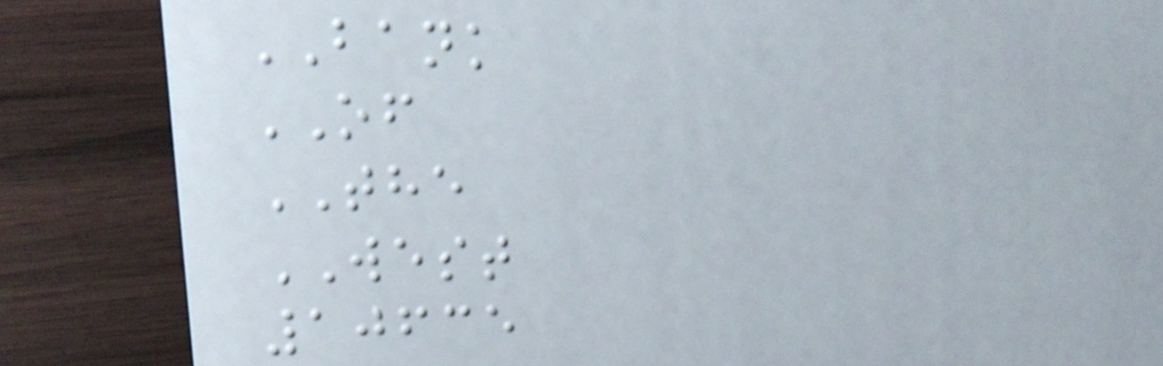BANK
OF
THE
WEST
10635
